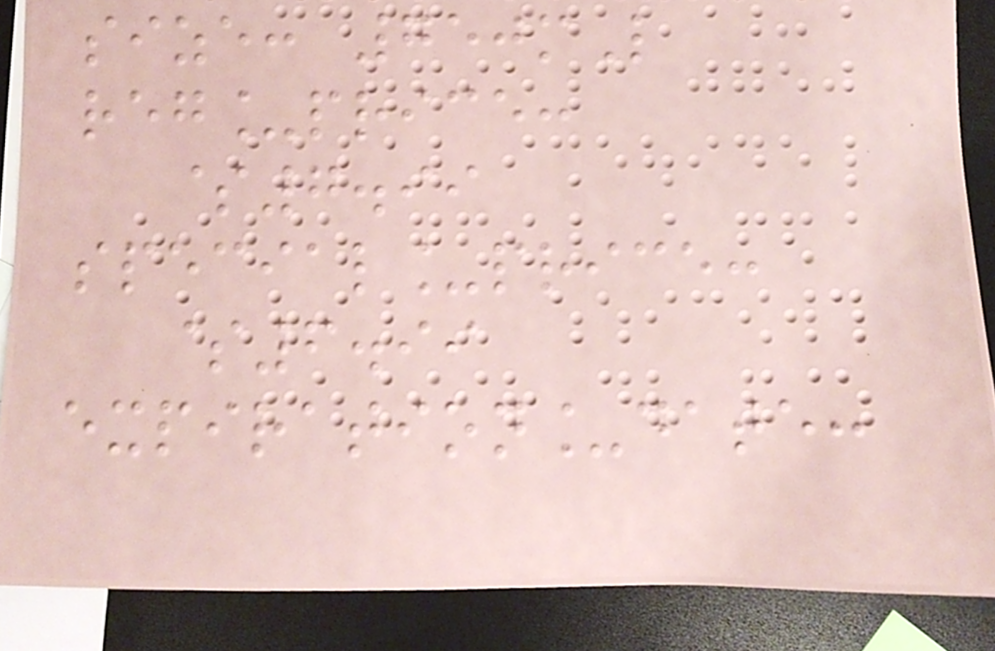size: 750mL
reg_price:
$7.99
special_price:
$6.99
expiration_date:
